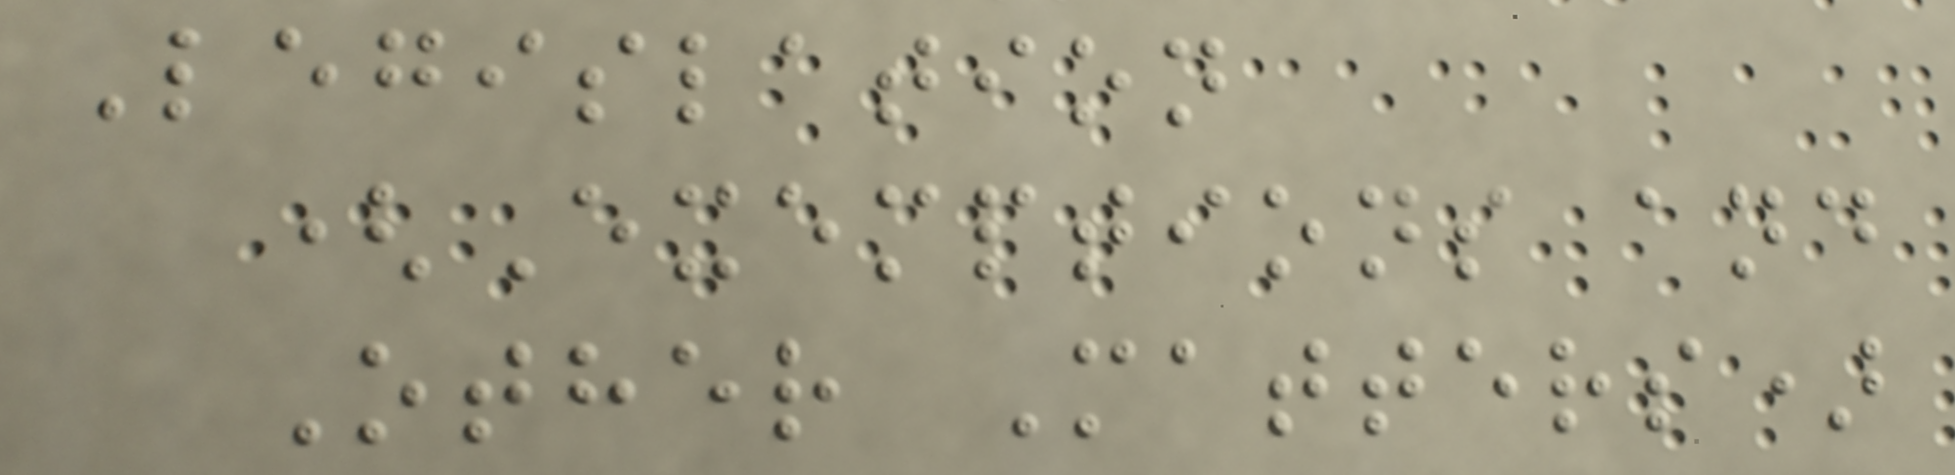Legislation
(Exemptions and
Other Matters)
